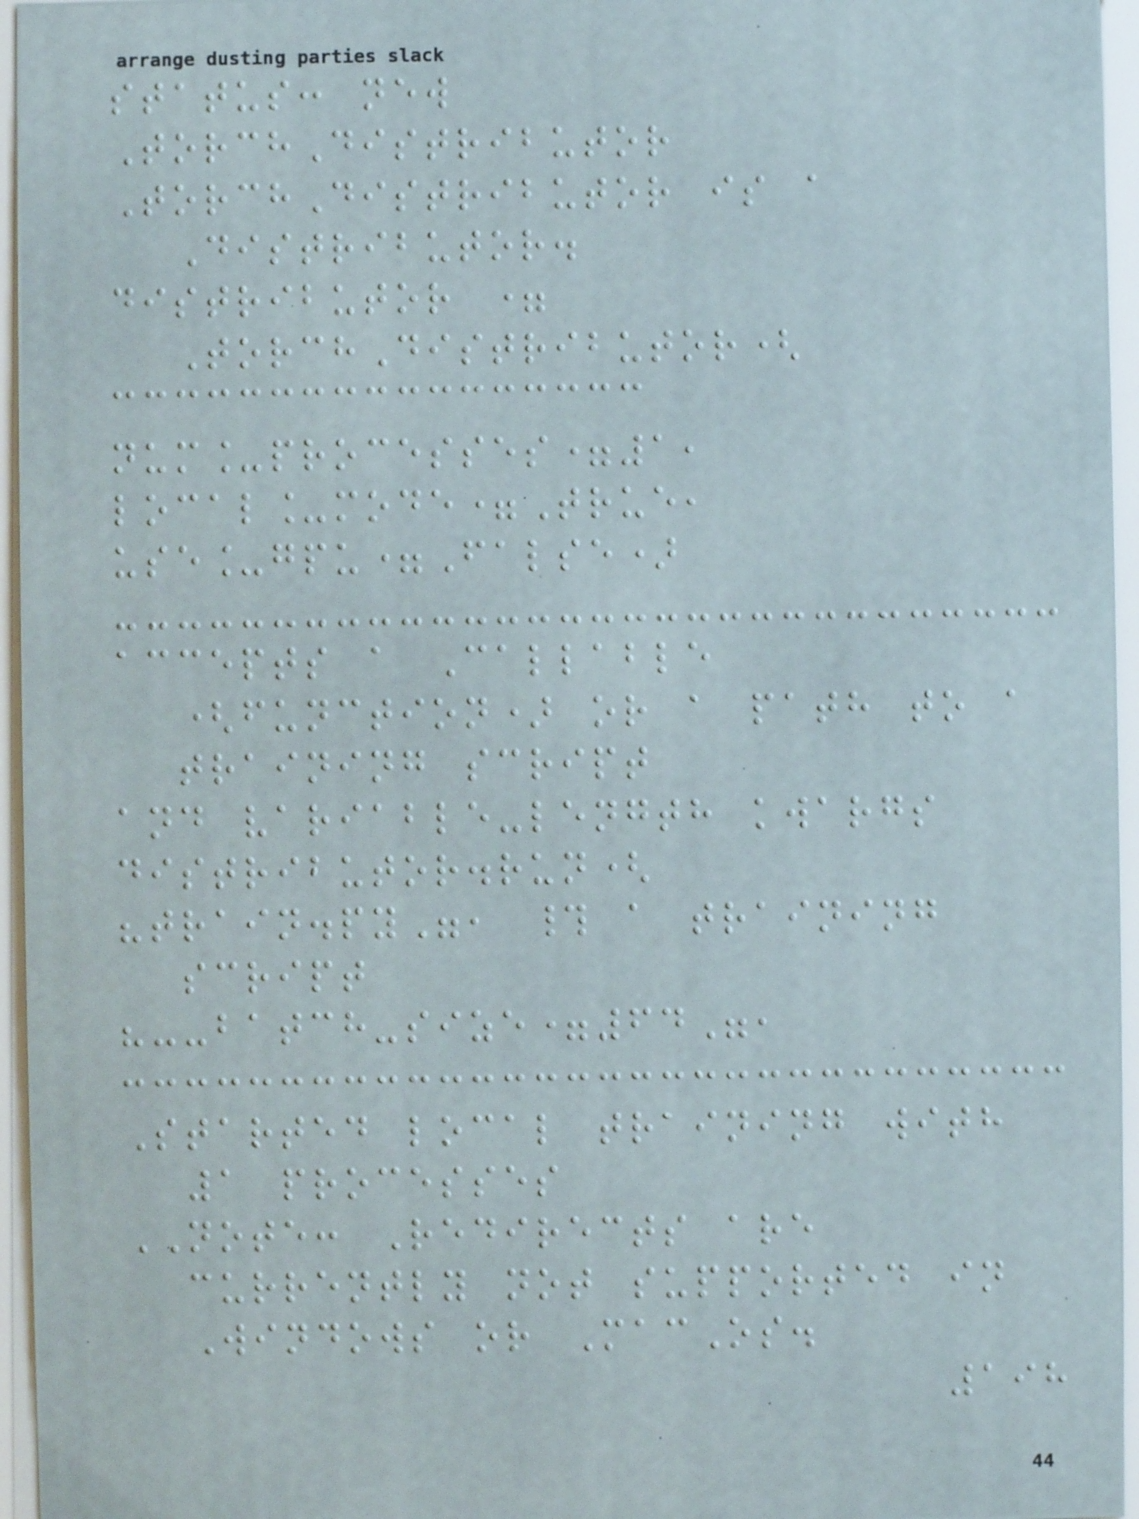status: new
TorchDistributor
TorchDistributor is a
Distributor.
distributor =
TorchDistributor(
num_processes=1,
local_mode=True,
use_gpu=False)
accepts a Callable
(function) or a path to a
training script
and variable-length kwargs
distributor.run(
"train.py", # a training
script
"--batch-size=64",
Started local training with
1 processes
NOTE: Redirects are
currently not supported in
Windows or MacOs.
198
